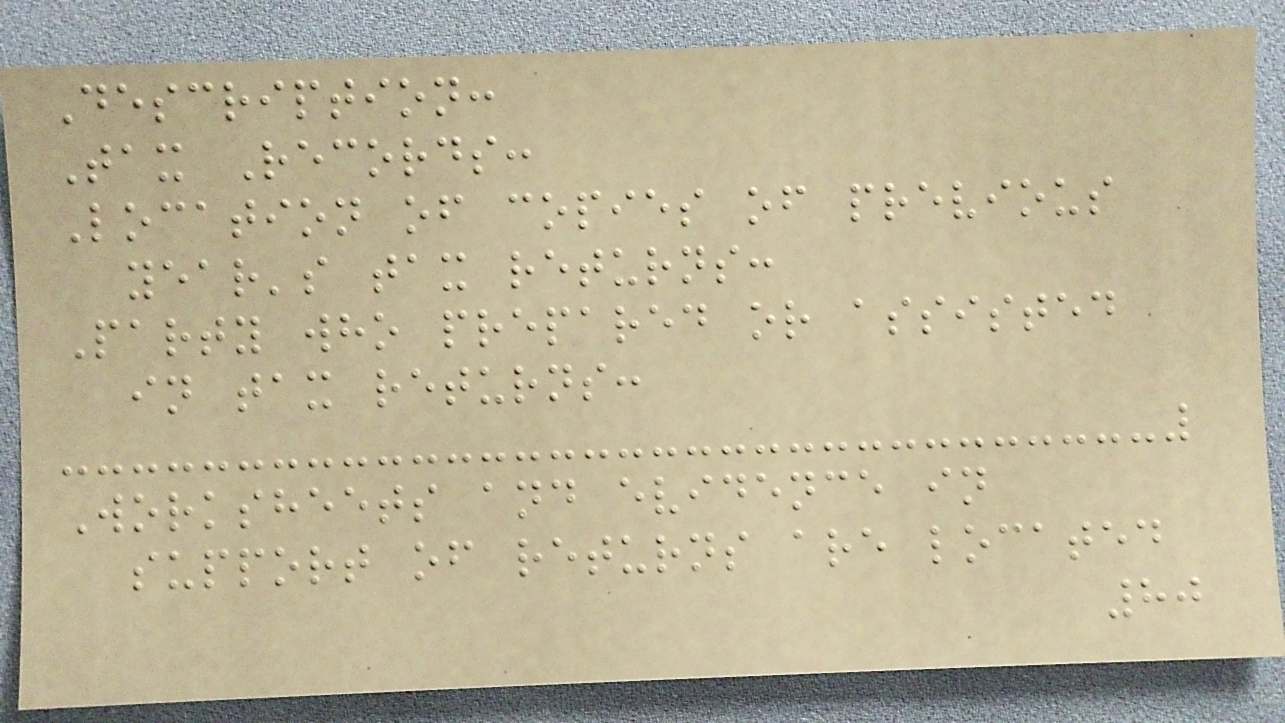Description:
Tax Records:
Location of copies of previous
year's tax returns:
Party who prepared or assisted
in tax returns:
Worksheets and evidence in
support of returns are located
80
